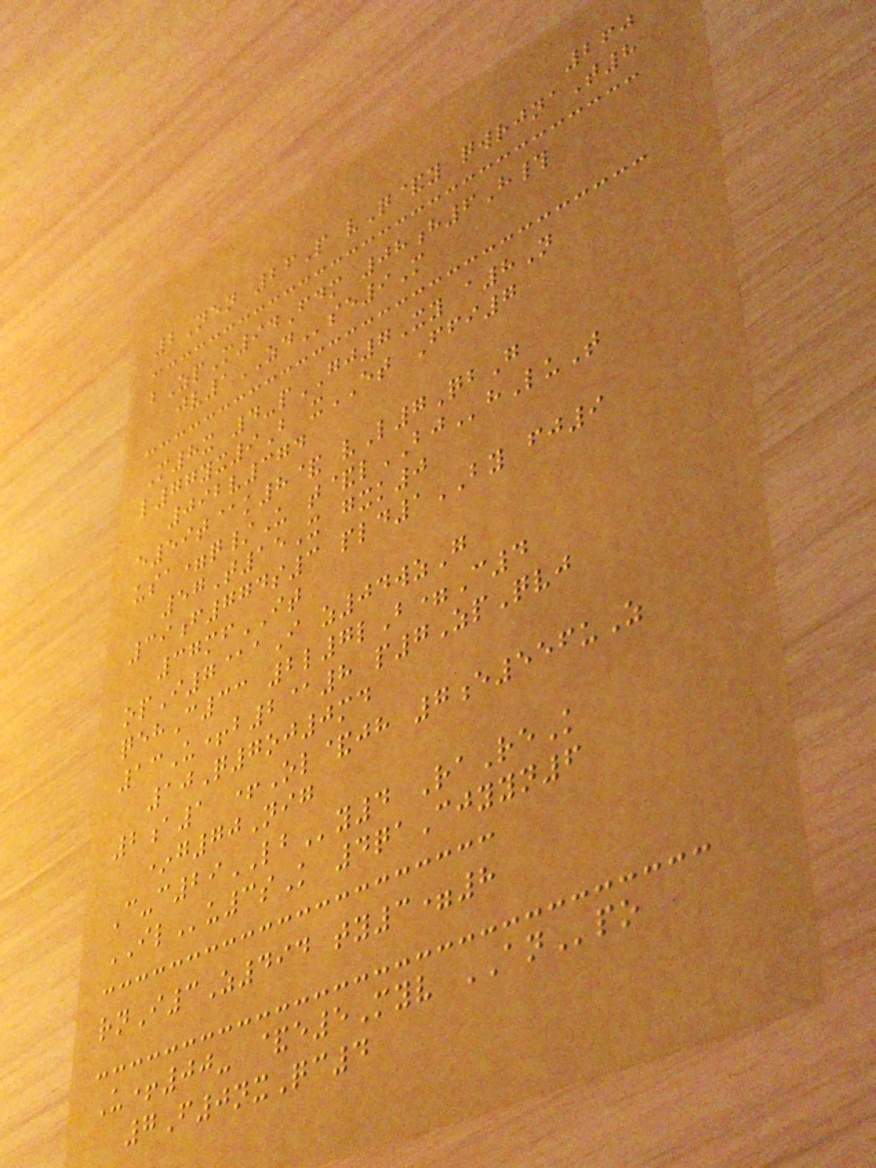260
2Nen 26P vQ&y qwrjnaT8
bZpM94Fdm 08h6H#
jv1ZDse9M
M8x 4-pGJ7Xy a8N
l77yx9B xET Ffi7
092v374
e59t@k8& vL7QbG
usa=q/U t&lBJhLuT
57T15X gxk0
39f774s3 pld1BY fj9
37mfIT
opI7@aI z04wzG
qehC33 2l7lB=C4
13U+b2@8 p7ZpQvj
10Q7oj0md
2a1 +Ol&jh 7e556uZ
*g70Nig
C-c29LBy4 RaReK
ILu3sK 4qaCjyyn6
rnI3Z494 ty3=8
U+00- &e5Myv ANpo
7F0nxQc4
